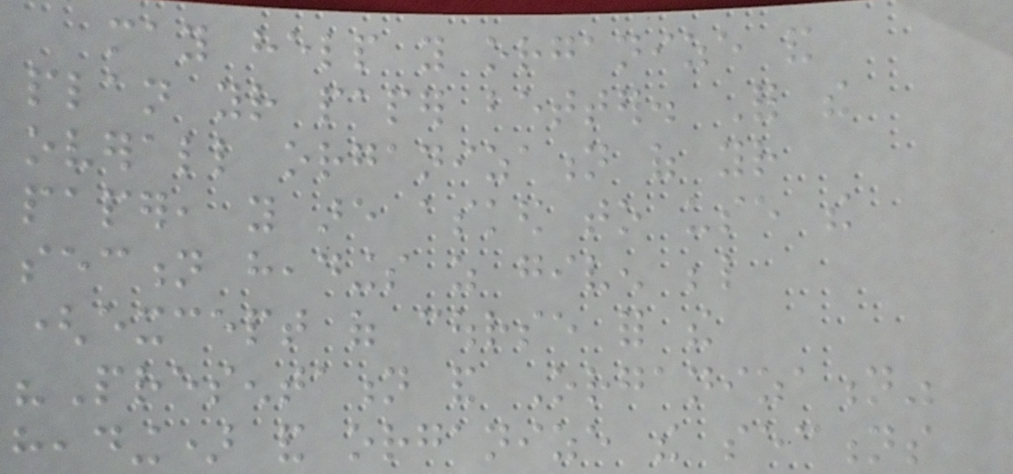may help you organize and
plan your paper better. For the
overall organization of your
paper, you are asked to use the
section headings as given below
(except of course for the
"Presentation and Organization"
heading) and organize the sections
